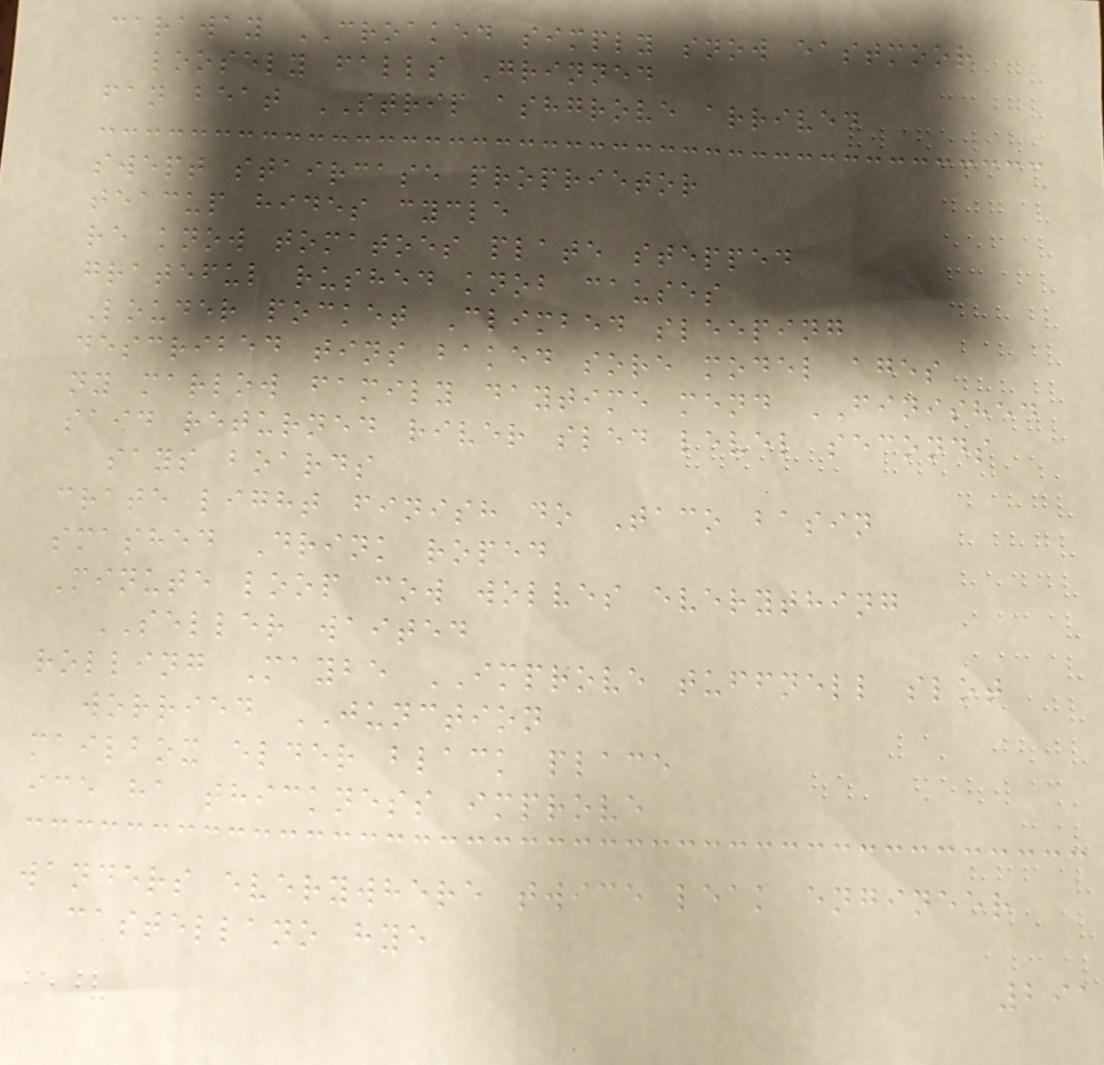caraway CROAKED simply snow eastmoor
loosely falls Grinned
fan beat STRIP ashgrove arrived
swept staircase proprietor
teacup hides cycle
re know tomatoes plate stepped
grateful rushed knob causes
Louder pocket Climbed sleeping
described tins baked sore model ages
ny marlow family daytime mend FINISHED
said returned river sled level seconds
says boards
crate light finish do Taco basin
smashed Drink roped
Minute loop cow wolves everything
SELLER waited
rolling Maybe IMPROVE tuffnell slot
worried JUNCTION
mailbox elder black place
ice ha thickness improve
wanders everywhere twice leak engineer
castellano hye
291
